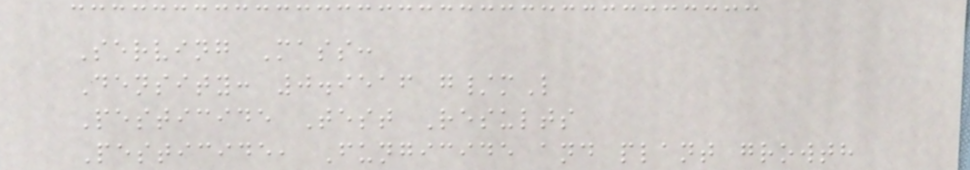Serving Mass:
Density: 0.9516 g/mL
Pesticide Test Results
Pesticide, Fungicide and plant growth
